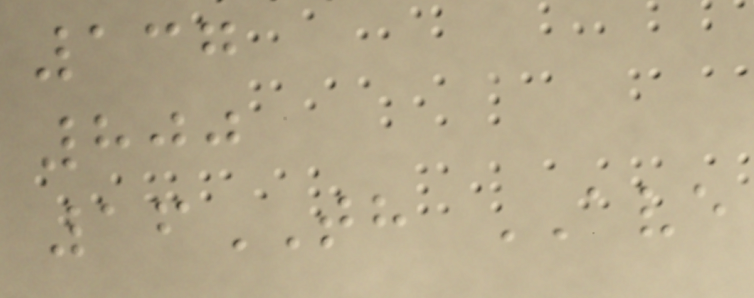137
800
16TH AVE
